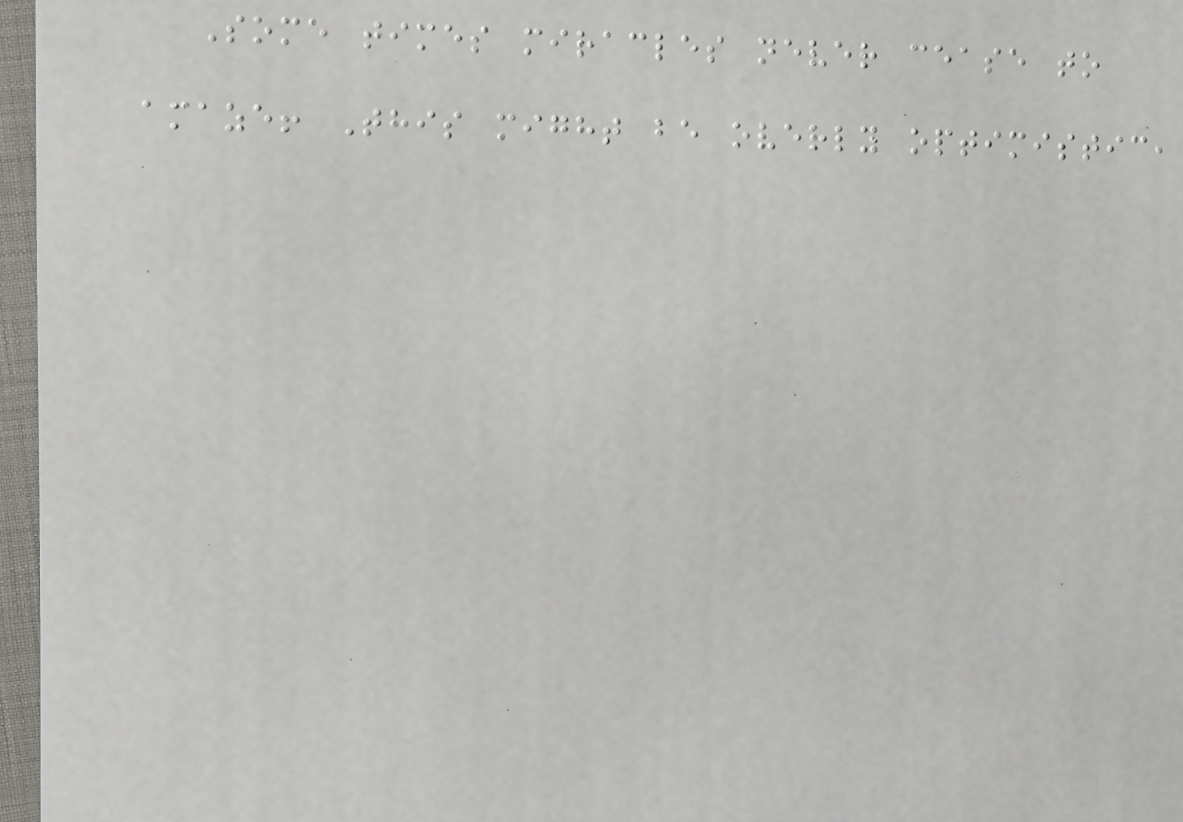Some times miracles never cease to
amaze! This might be overly optimistic,
